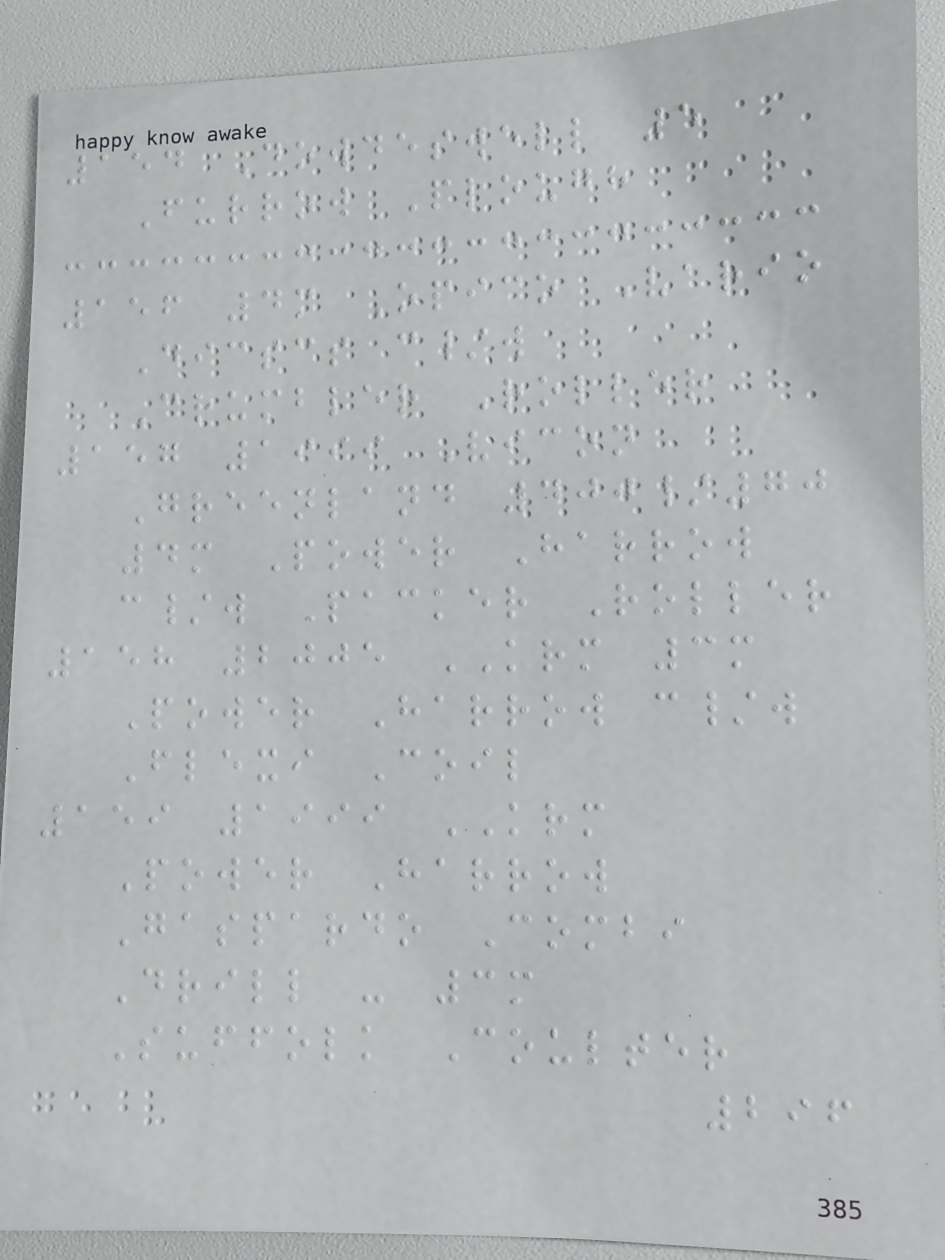154 Dowdeswell 5
Furrow Plough
156 4m Opico Vario
Dicscs c/w
Crumbler Roller
157 1999 Vicon
Greenland 400/70
4m Power Harrow
c/w Packer Roller
158 2005 KRM 3m
Power Harrow c/w
Flexi Coil
159 1999 KRM
Power Harrow
Gaspardo Combi
Drill - 3m
Suffolk Coulter
296
